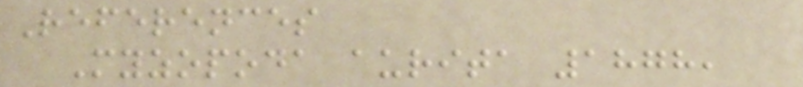References
Myzopoda aurita 1878,
